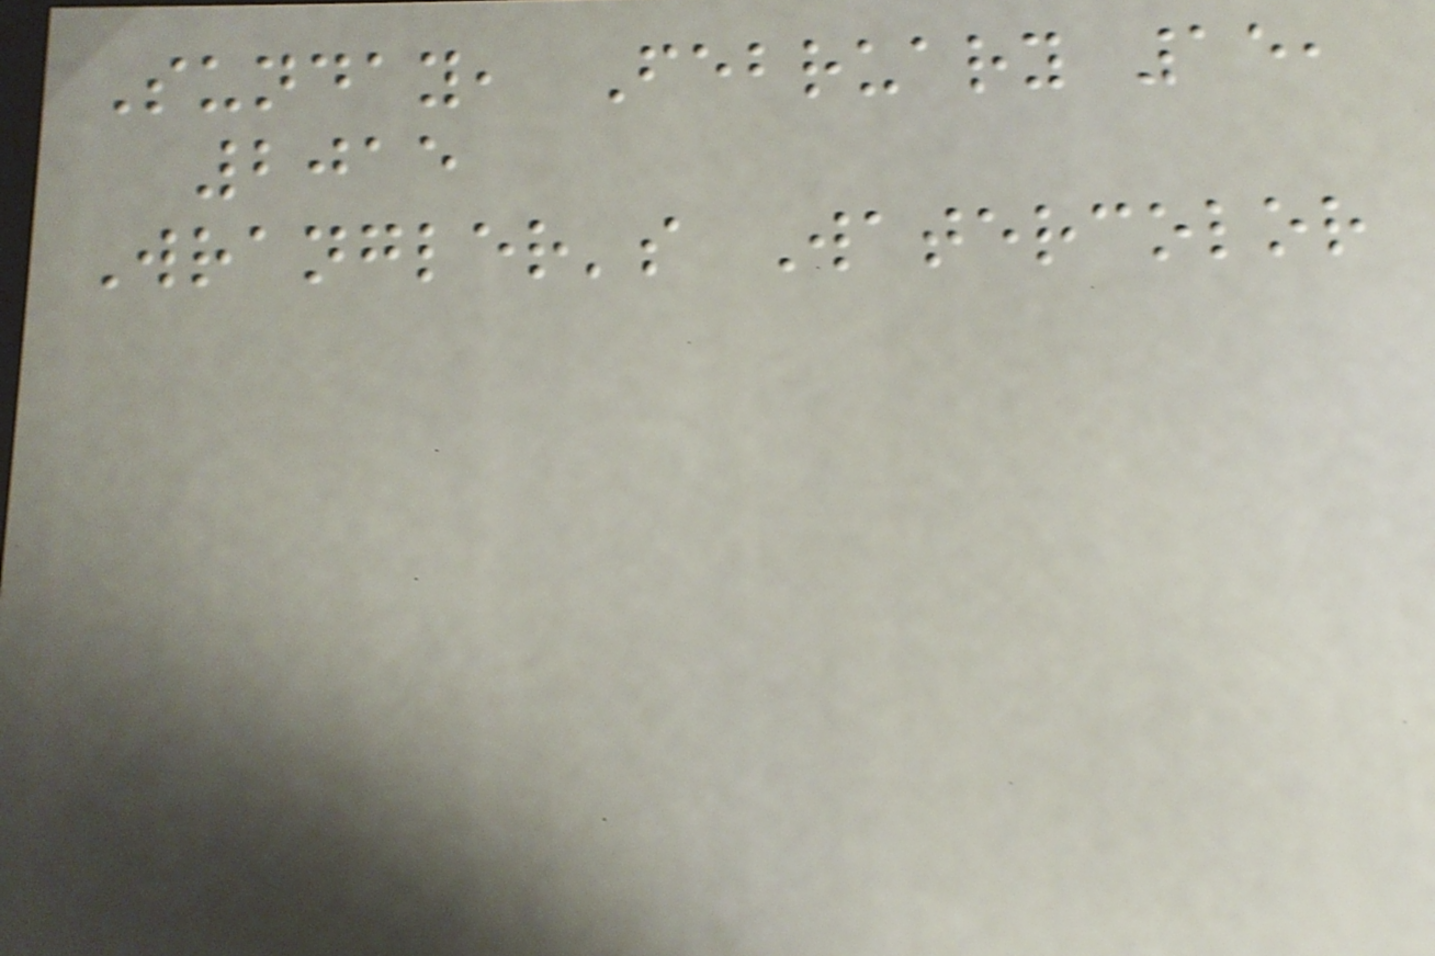Sunday, February 15,
2015
Wrangler's Watercolor
